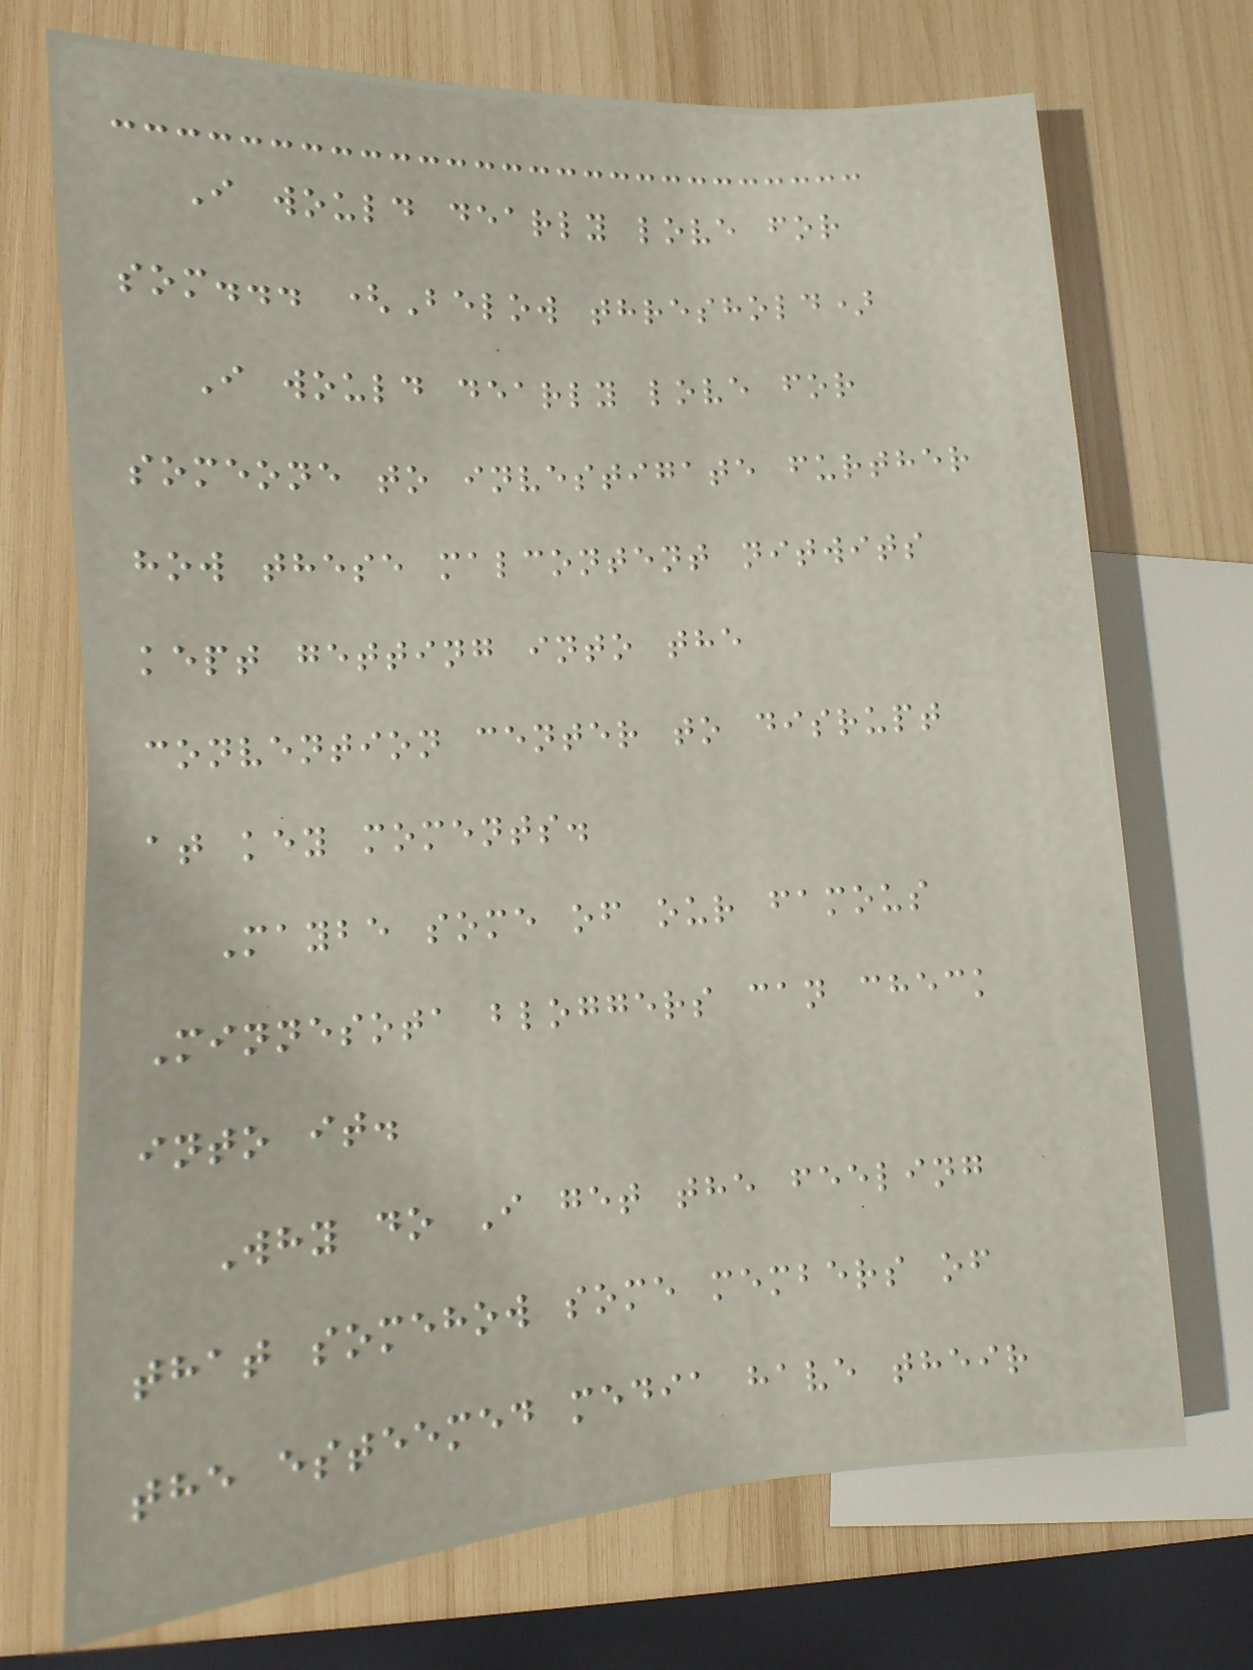I would dearly love for
som... (Below threshold)
I would dearly love for
someone to investigate further
how these malcontent nitwits
kept getting into the
convention center to disrupt
at key moments.
Maybe some of our famous
Minnesota bloggers can check
into it.
Why do I get the feeling
that somehow some members of
the esteemed media have their
